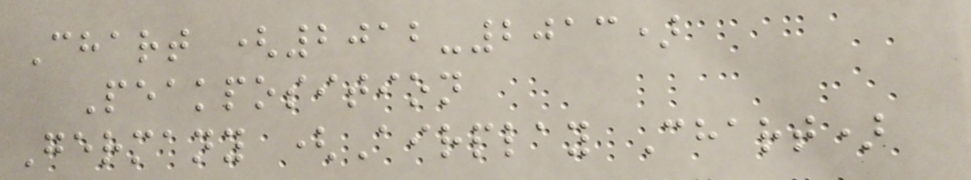Chart (2012-2013)
Peakposition
Germany (Airplay Chart)
